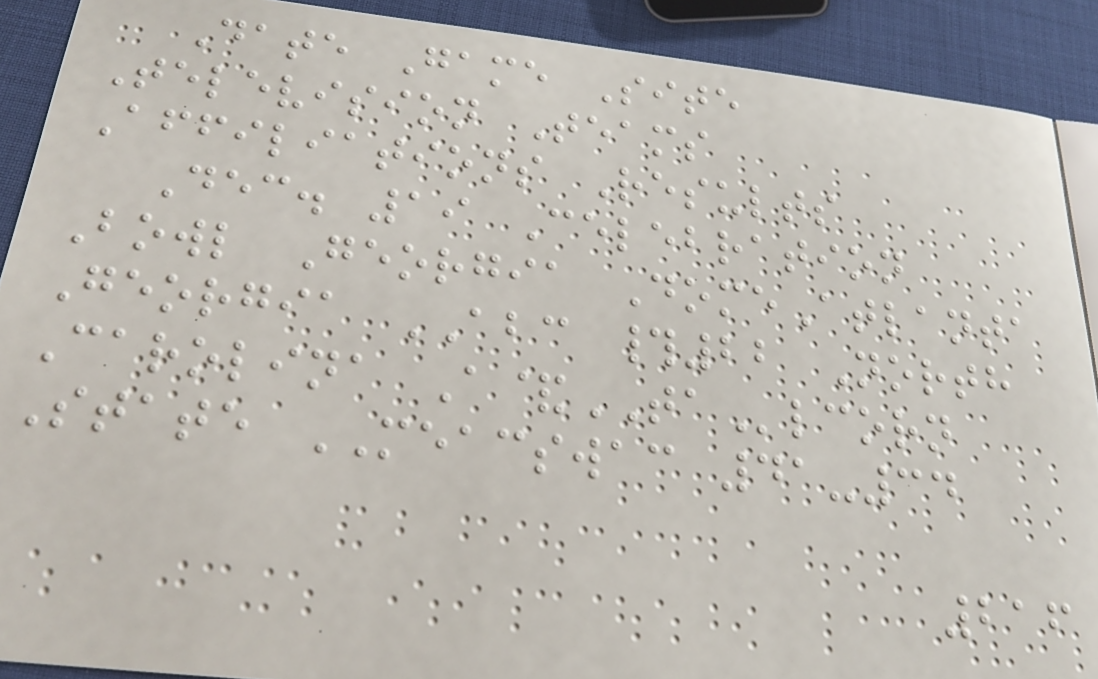Date Game Site
Television Teams
Affiliations Results
Dec. 19 Celebration
Bowl Georgia DomeAtlanta
Georgia ABC #22 North
Carolina A&TAlcorn
State MEACSWAC 41-34
216
